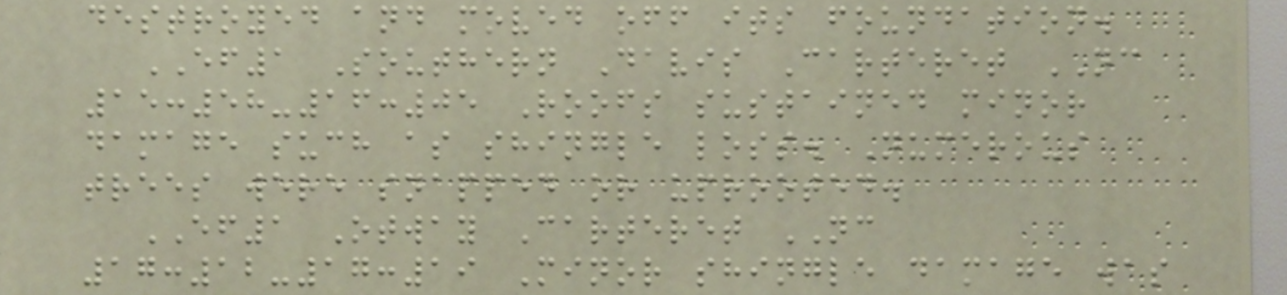destroyed and moved off its foundation.
EF1 Southern Davis Carteret NC
15:58-16:05 Roofs sustained minor
damage such as shingle loss. Numerous
trees were snapped or uprooted.
EF1 Otway Carteret NC
17:12-17:19 Minor shingle damage was
